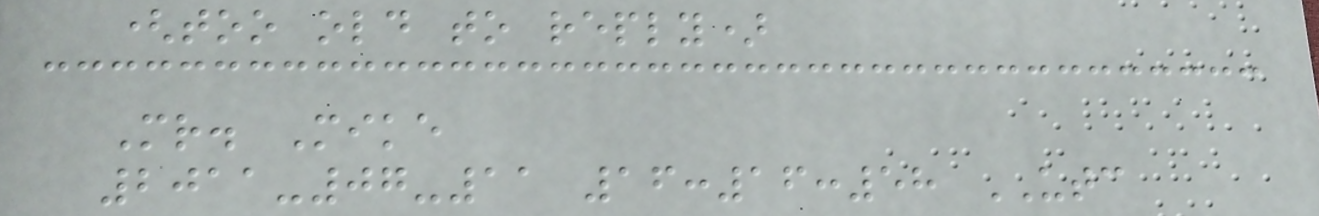(too old to reply)
Mr. Mike
2011-07-11 16:16:58 UTC
